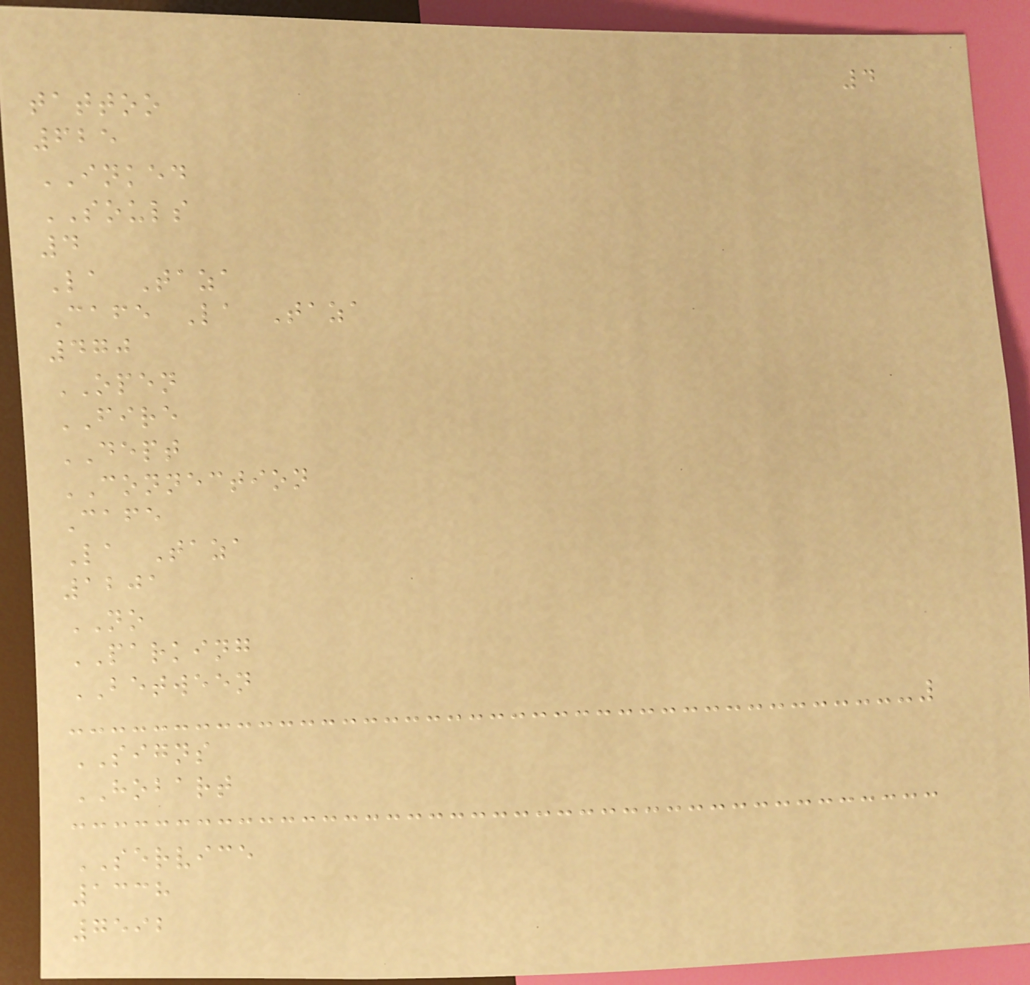4
tattoo
625
INKED
SOULS
4
La Taza
Cafe La Taza
470
OPEN
FIRE
DEPT
CONNECTION
Cafe
La Taza
1201
NO
PARKING
BETWEEN
SIGNS
HOBART
SERVICE
1338
7592
